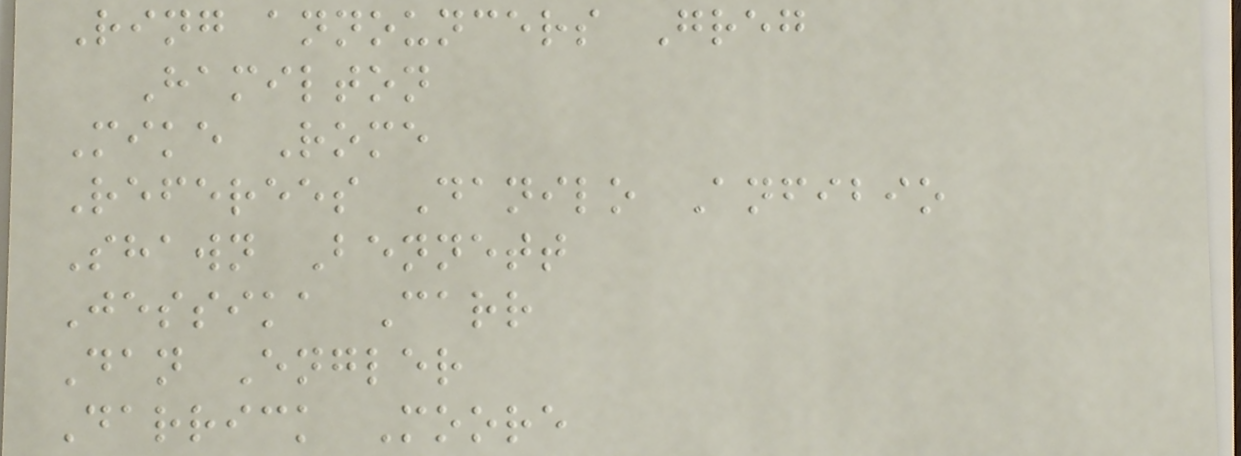Ring announcers Greg
Hamilton
Mike Rome
Referees Danilo Anfibio
Shawn Bennett
Jessika Carr
Dan Engler
Darrick Moore
